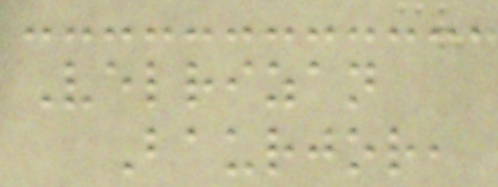Velrizan
Baurjor,
